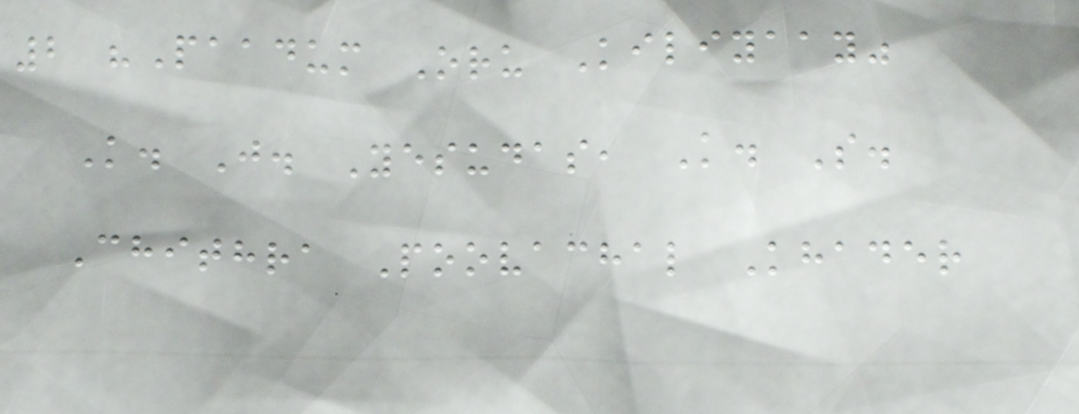2 "Paadum Oru Kiliyaay"
K. J. Yesudas, K. S.
Chithra Poovachal Khader
